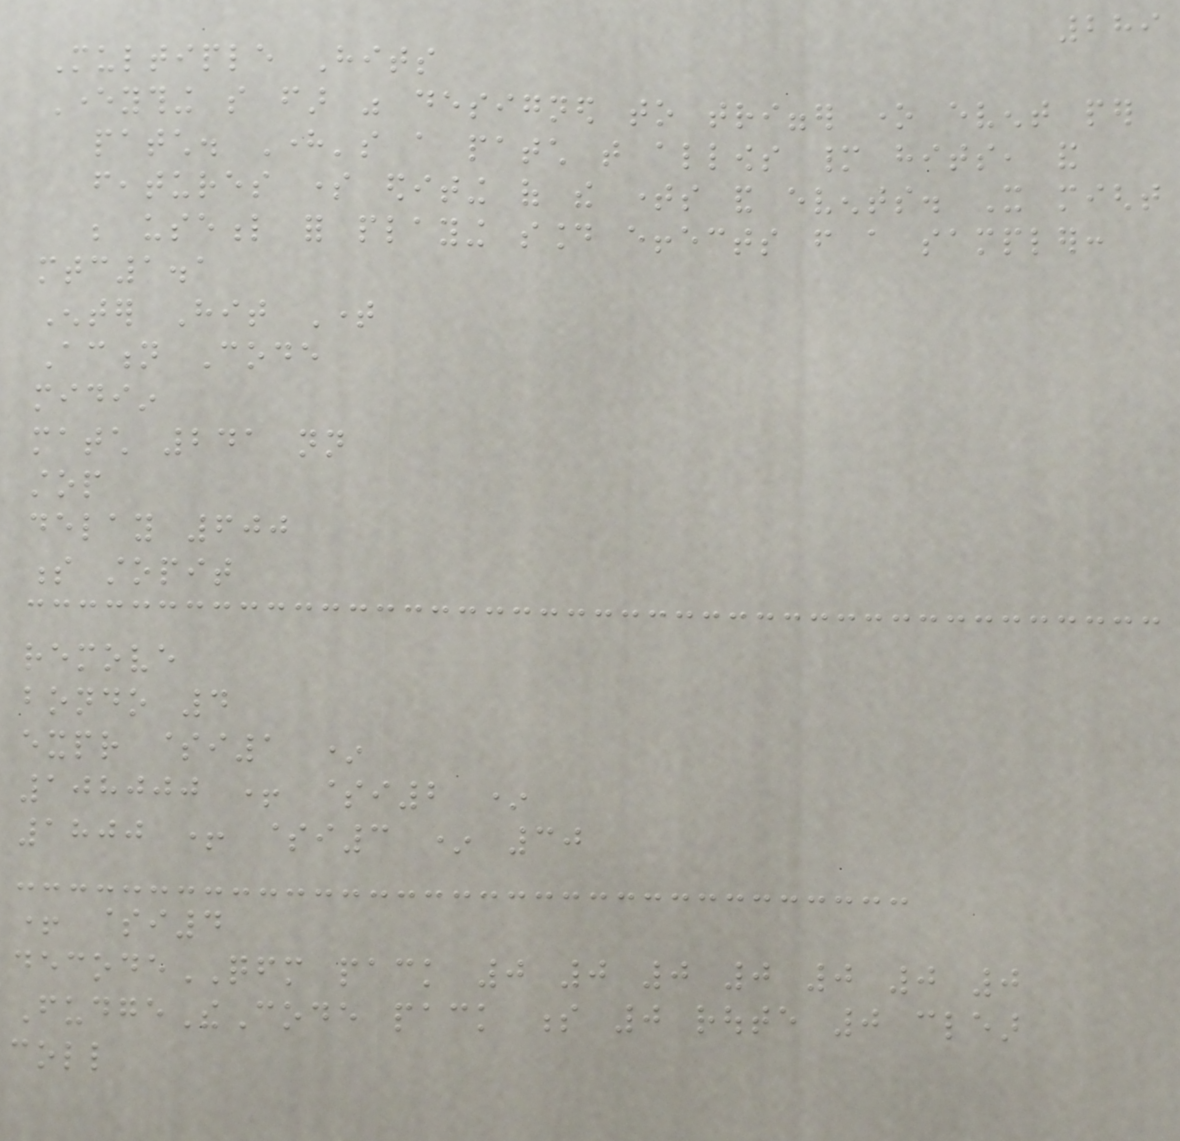289
Multiple Hits
Everything so far was designed to trigger one event per
patch. Here's a patch that allows many hits, and
features some editing of the times and events. It might
be useful for playing sound effects from a sampler:
mtc1.1
Enter Hit Time
Action Code
midiin
match 241 nn
stop
delay 600
s stopit
remove
bondo 4
expr $i1 *
108000 + $i2 *
1800 + $i3 * 30
+ $i4
decodeQFM pack 0 0 0 0 0 0 0
FudgeTheCode pack s 0 route 0 clear
coll
